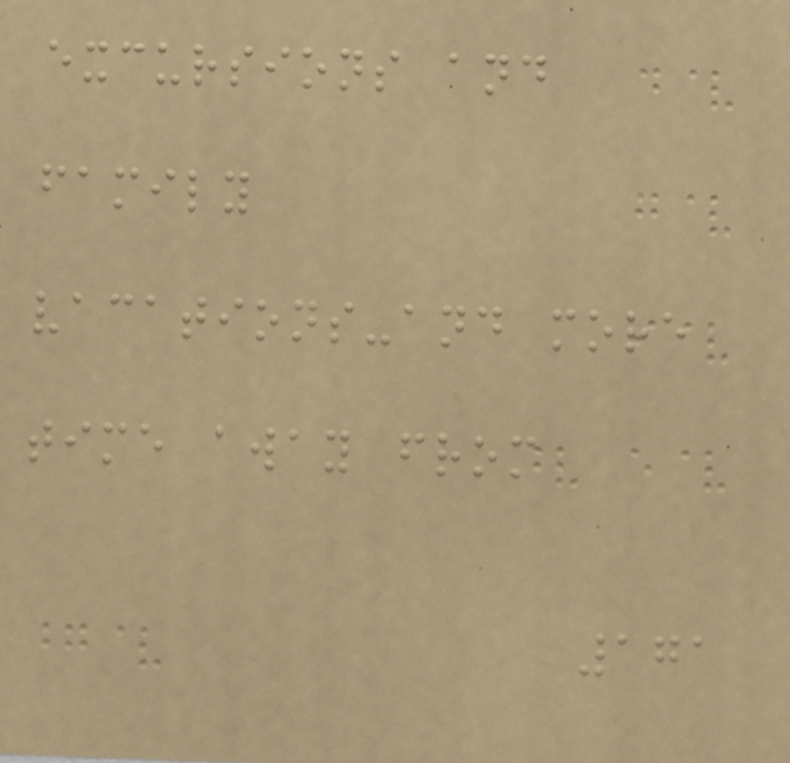excursions and
family
vacations-and more
time away from
171
